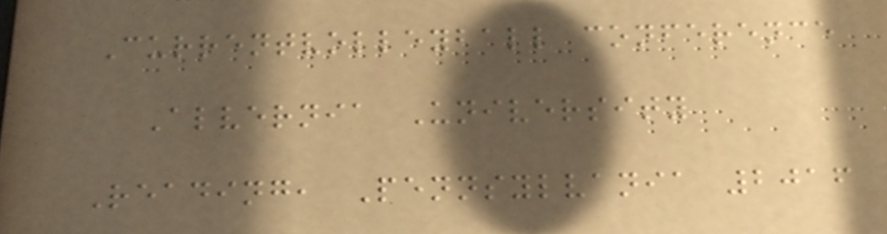Currentvolleyball conference
Alvernia University
Reading, Pennsylvania 2016
